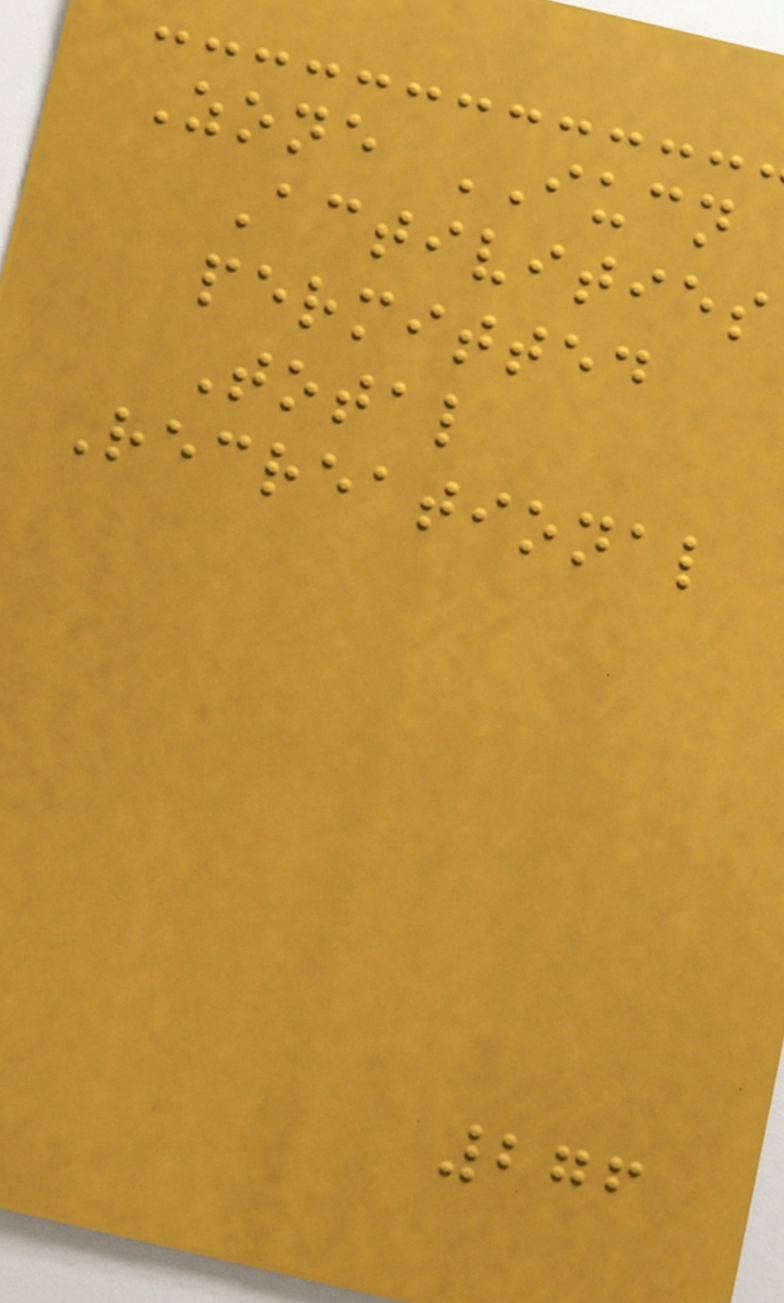Zone IUCN
Activities
permitted
Total
Recreational
276
